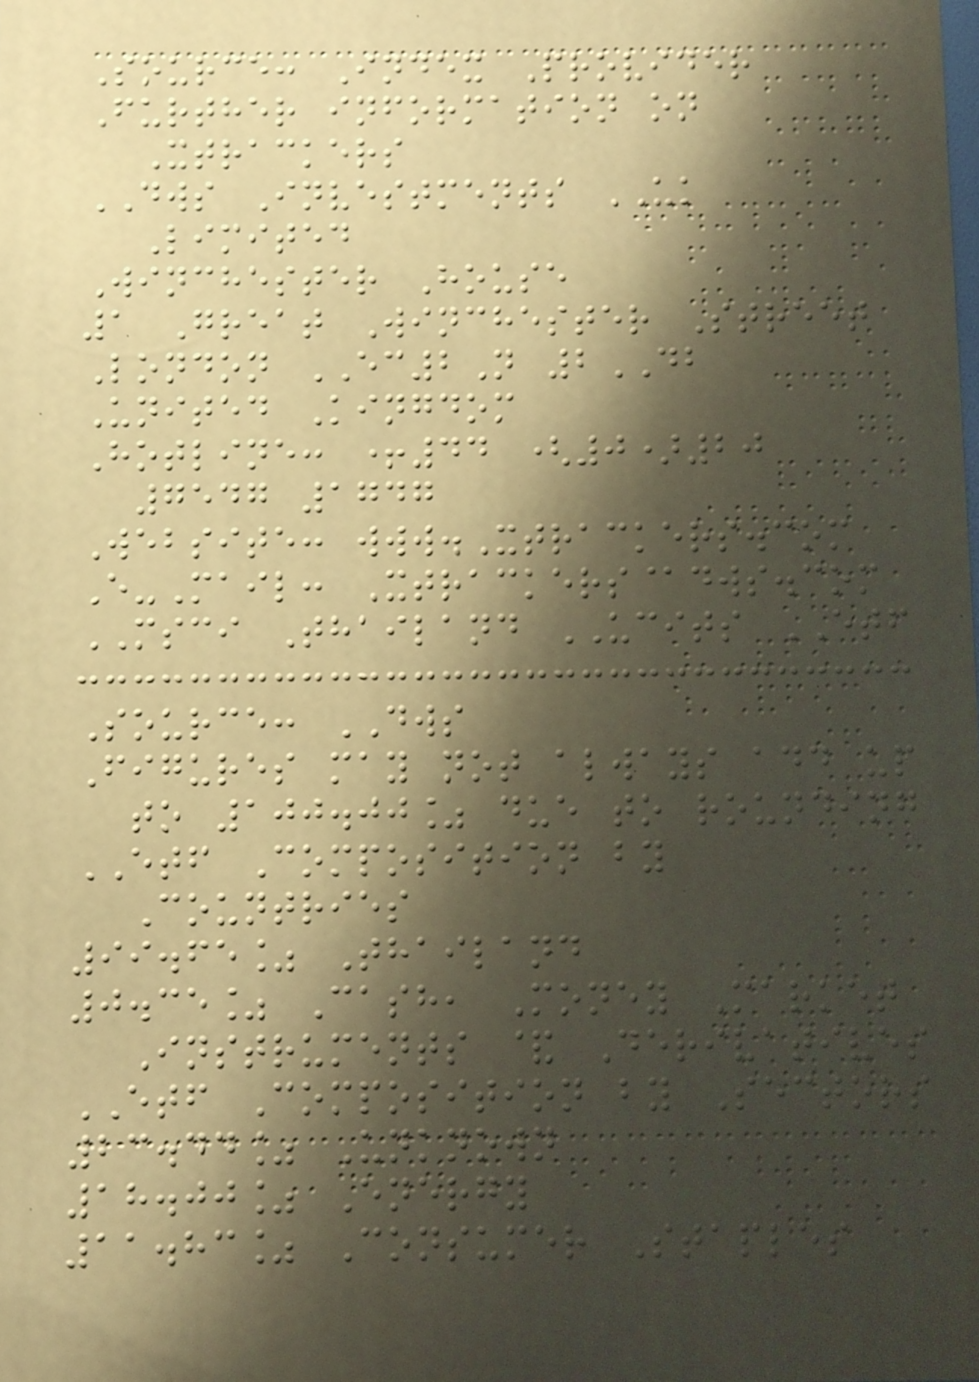Source: Index Provider
Further information on
Xtrackers
DWS Investments UK
Limited
Winchester House
1 Great Winchester Street
London EC2N 2DB
United Kingdom
Hotline: +44 (0)20
7547 1747
Website: www.Xtrackers.com
E-Mail: Xtrackers@dws.com
MSCI Thailand UCITS ETF
Source: DWS
Figures may not always add up
to 100.00% due to rounding
ETF Composition by
Countries
99.65% Thailand
0.35% Cash, Money Market
Instruments & Derivatives
ETF Composition by Sectors
23.44% Unknown
18.00% Energy
11.83% Consumer Staples
